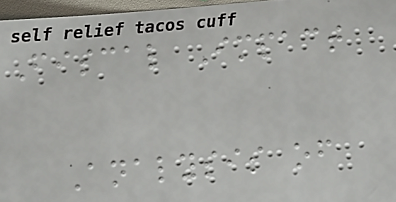Fiscal Impact
Analysis of
